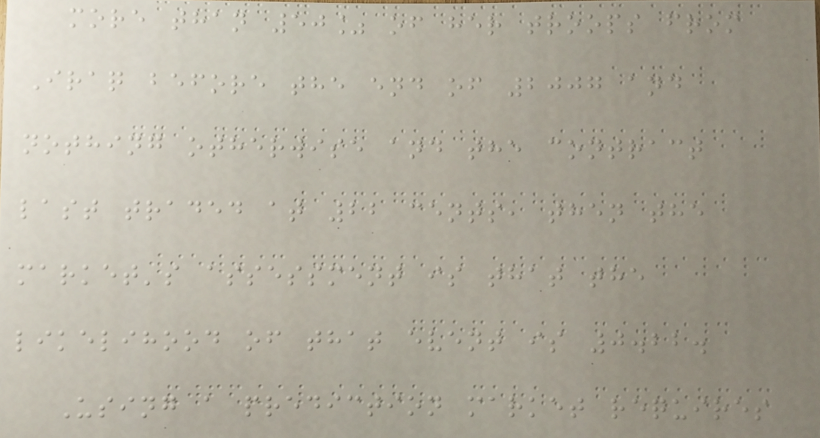more than 50% of her troops from
Iraq before the end of 2007 and
nothing otherwise and the contract
last traded at 22 cents, then the
market's assessment is that the
likelihood of that event is 0.22.
Using a prediction market requires
